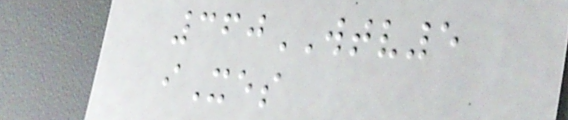360WTV5
iXes
